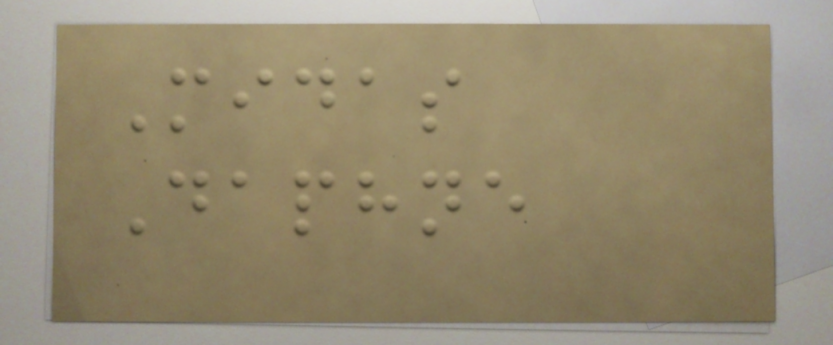Midas
Daphne
